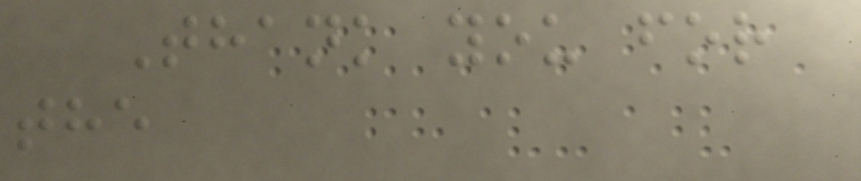Thank you for
the
